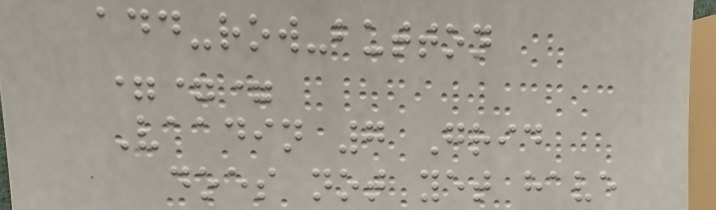add-row-button
===
Vaadin 7 Grid
does not yet have
